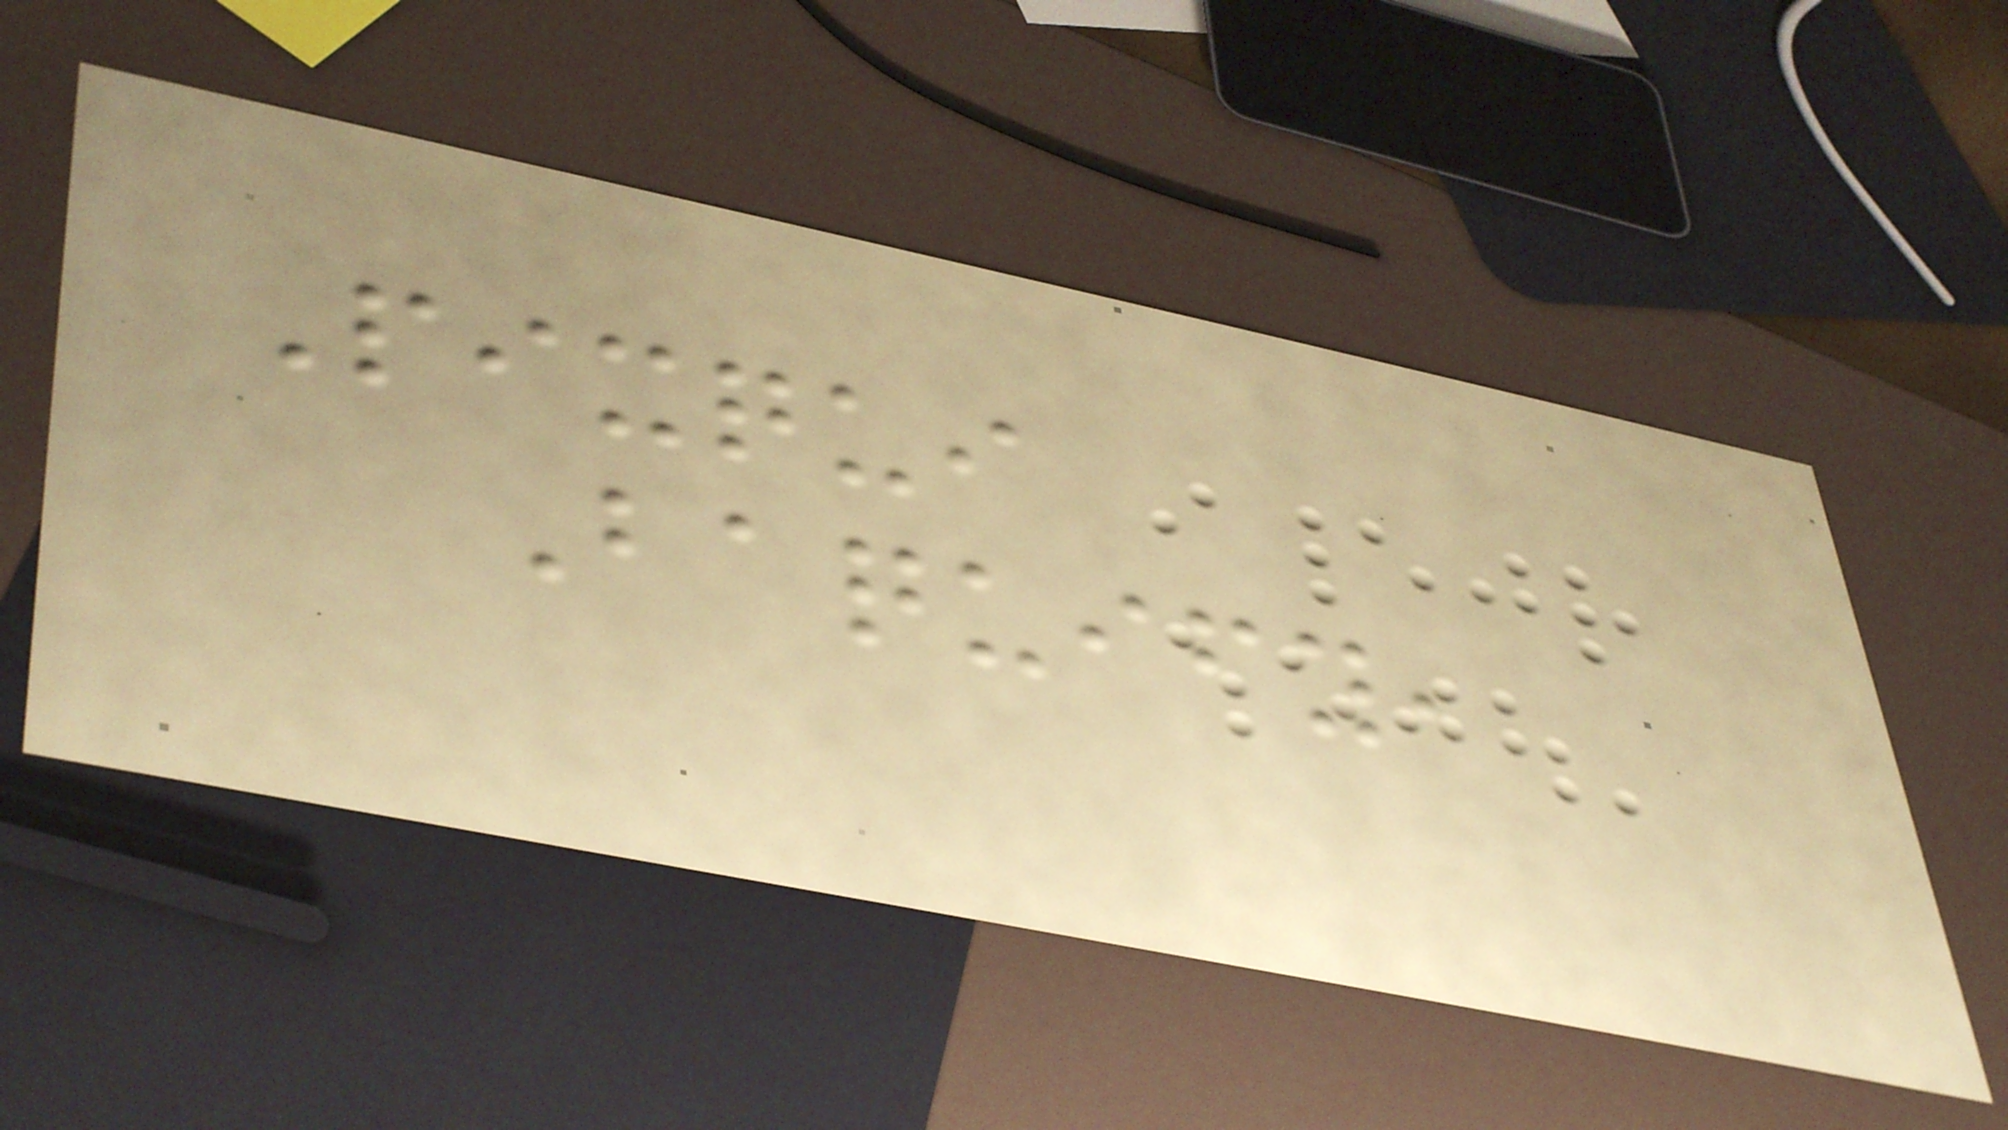Pixqui
Baquify,
